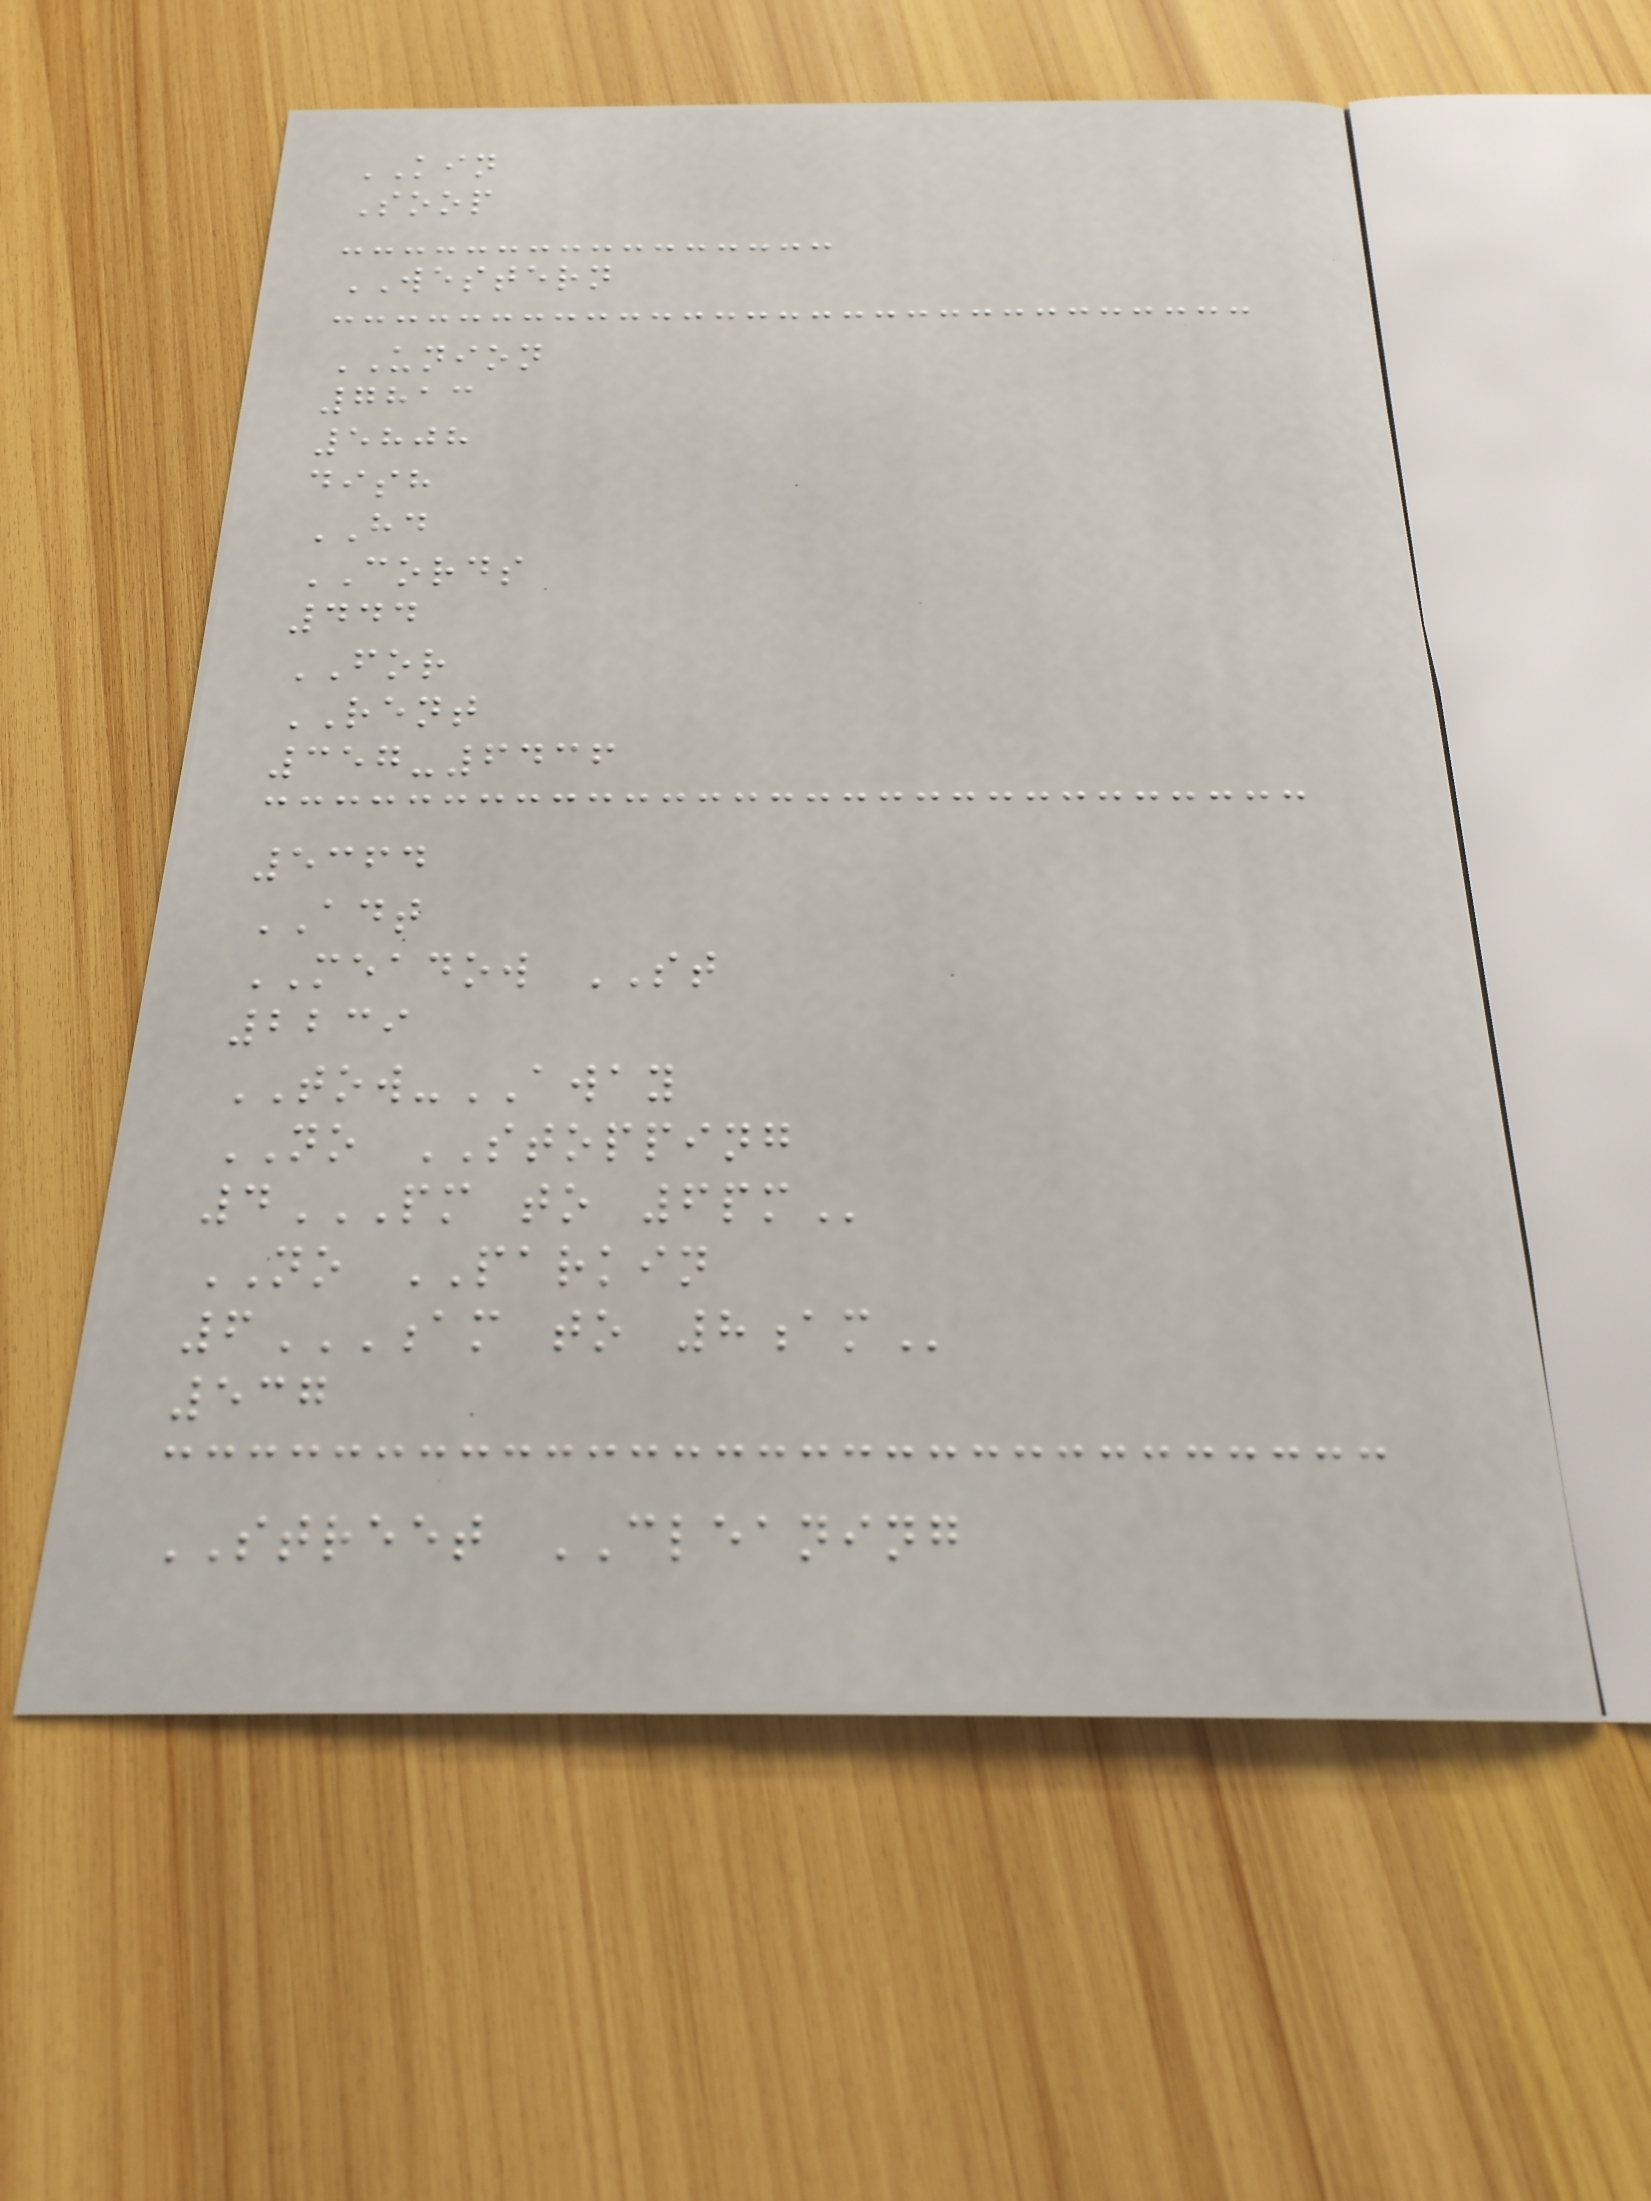KIN
Soop
WESTERN
UNION
7813
5808
dish
HD
CORDS
444
FOR
RENT
357-6436
5364
ADT
MEADOW ST
2239
TOW-AWAY
NO STOPPING
4PM TO 6PM
NO PARKIN
6AM TO 8AM
537
STREET CLEANING
